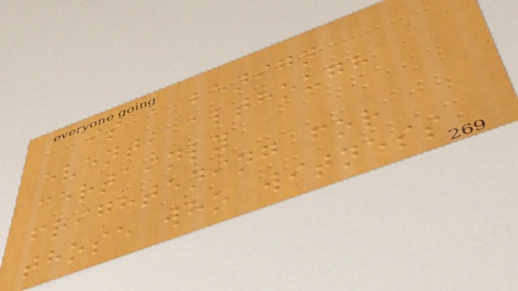is a benign
event, although
certainly
frightening for
those who witness
